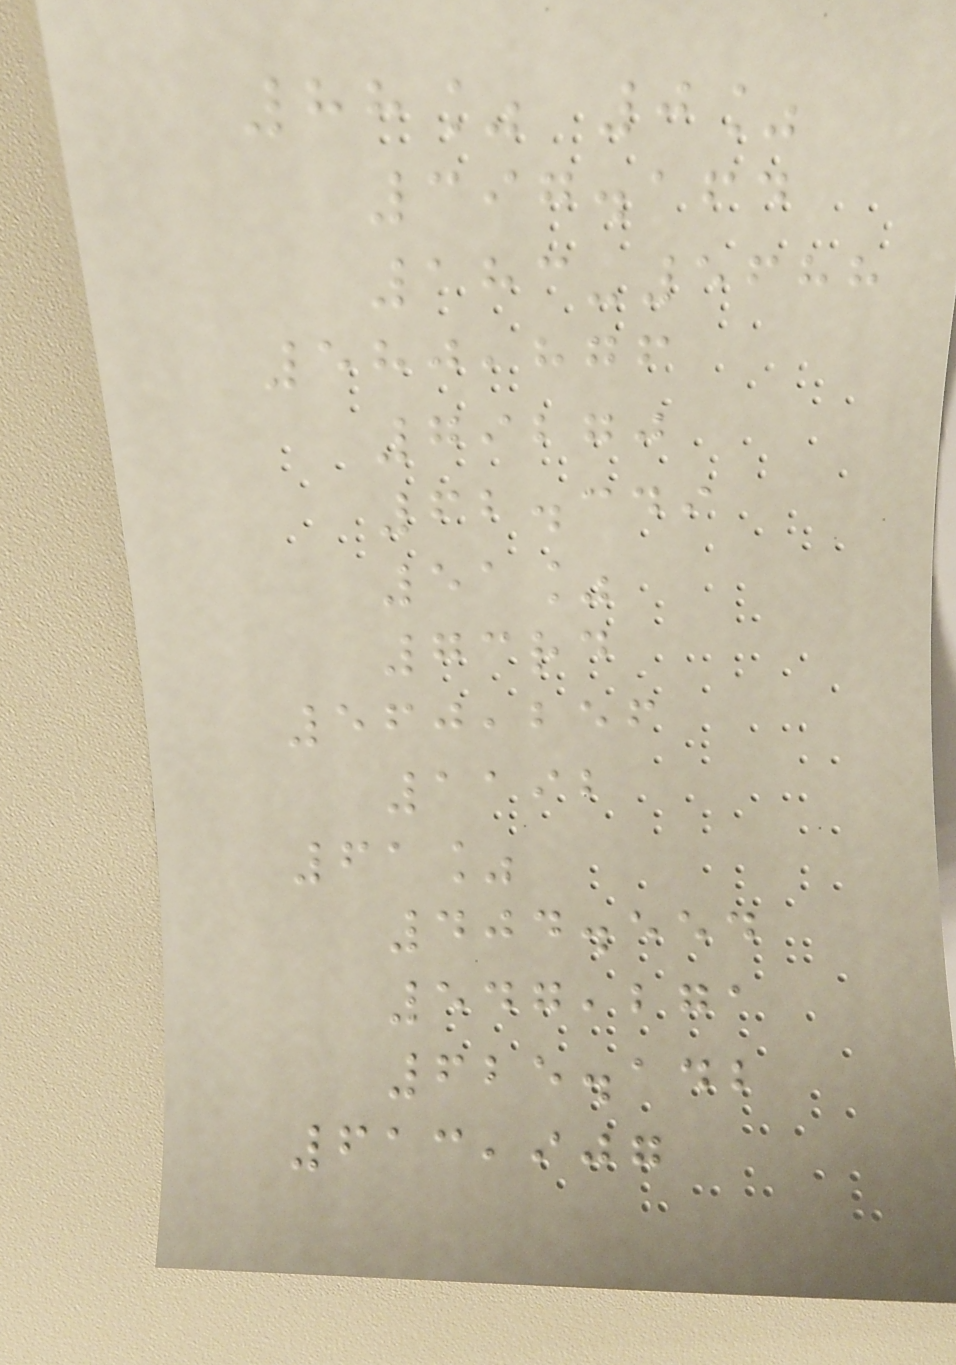88% 0%
397.164
183-5688
580,876
79270
62.349
51%
73rd
560,256
1192
61%
404.554
547,271
625.142
613,907
